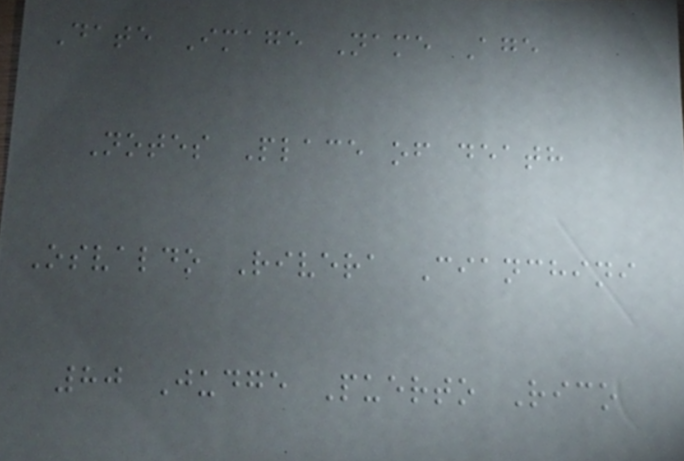Date Image Name Age
Notes Place of death
Osvaldo Rivera Cianchini
80 Judge Puerto Rico
